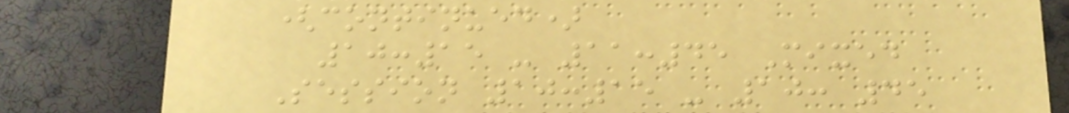(continued)
10:15 - 11:45 Mixed
Session 10:15 - 10: 45
